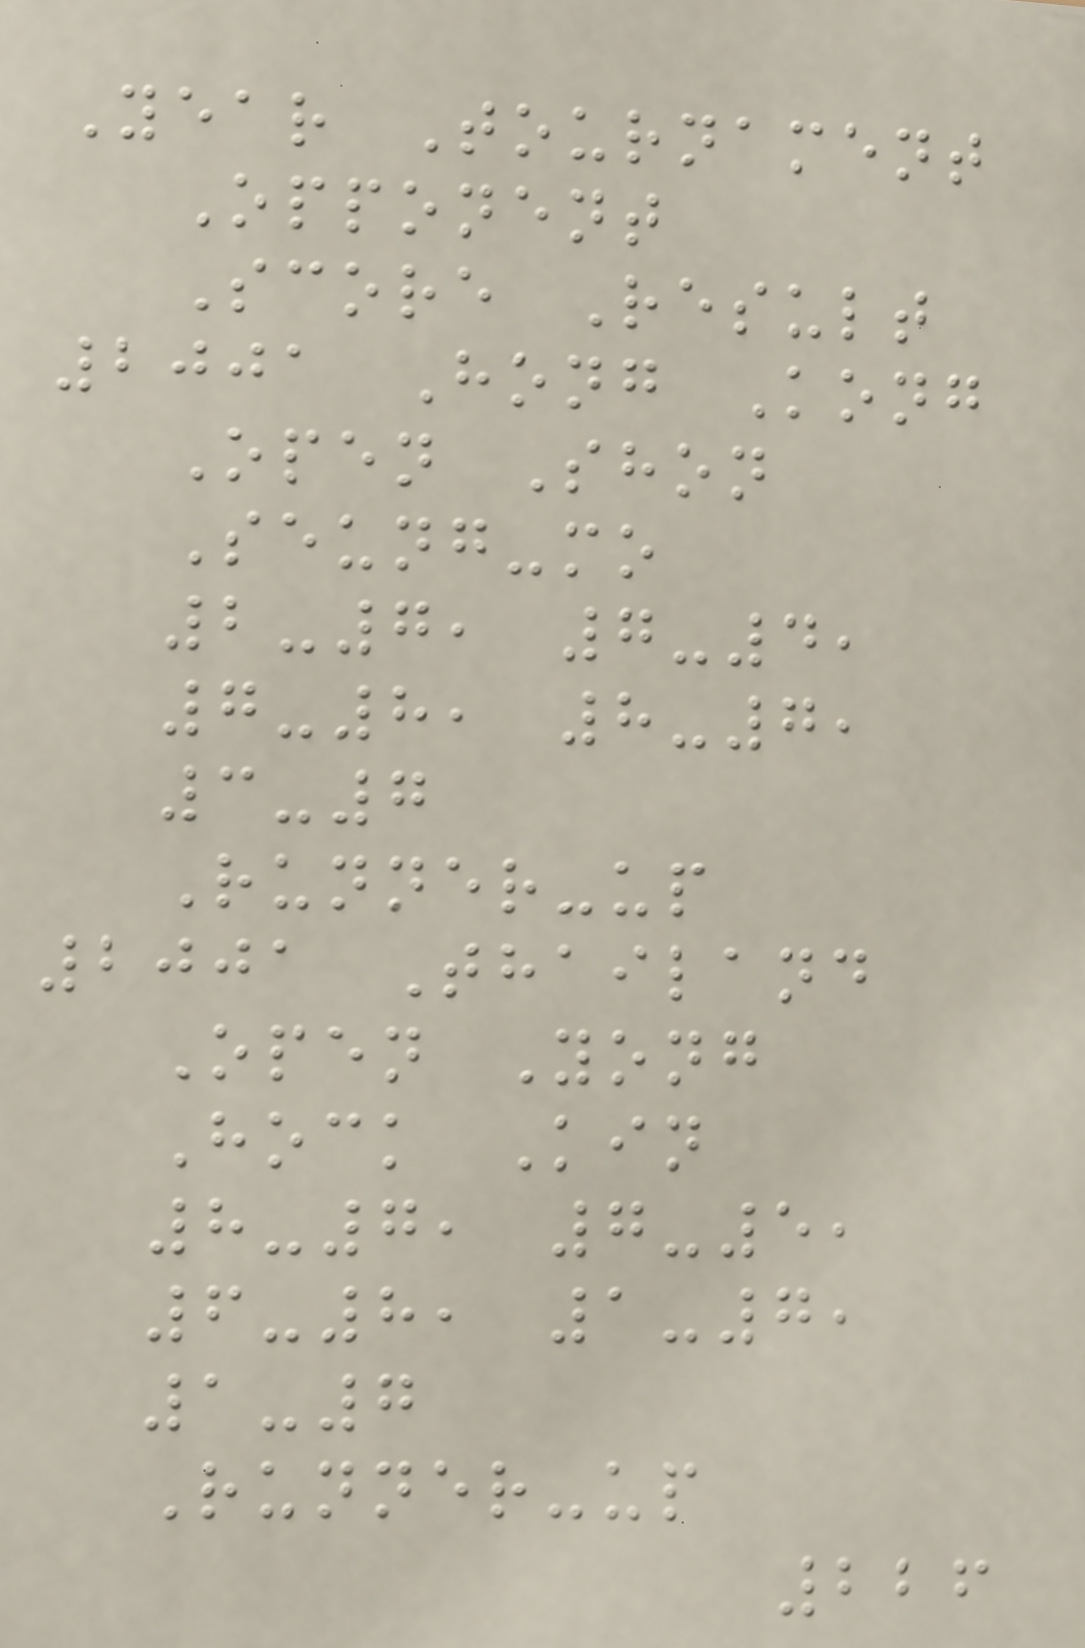Year Tournament
Opponent
Score Result
2001 Hong Kong
Open Shon
Seung-mo
2-7, 7-4,
7-8, 8-7,
3-7
Runner-up
2001 Thailand
Open Yong
Hock Kin
8-7, 7-5,
6-8, 1-7,
1-7
Runner-up
226
